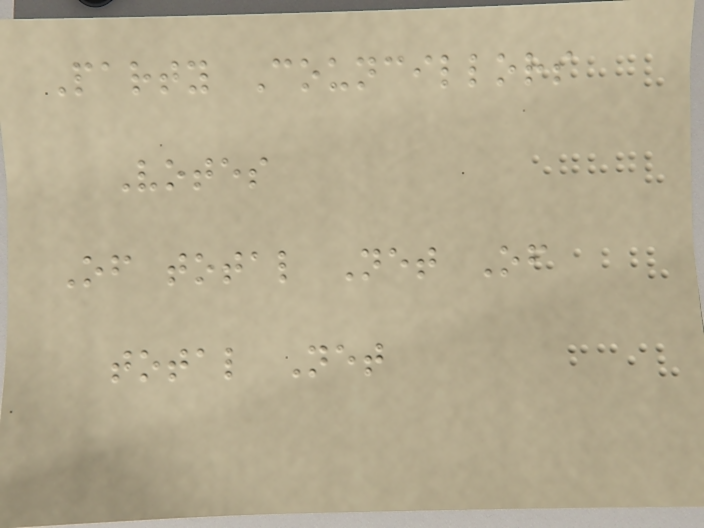Party Councillors
Votes
Of total Net Of
total Net
